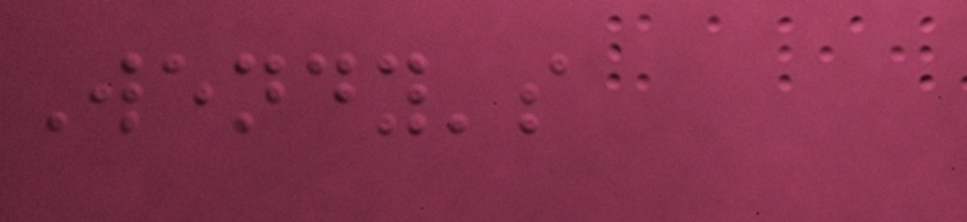Wendy's
